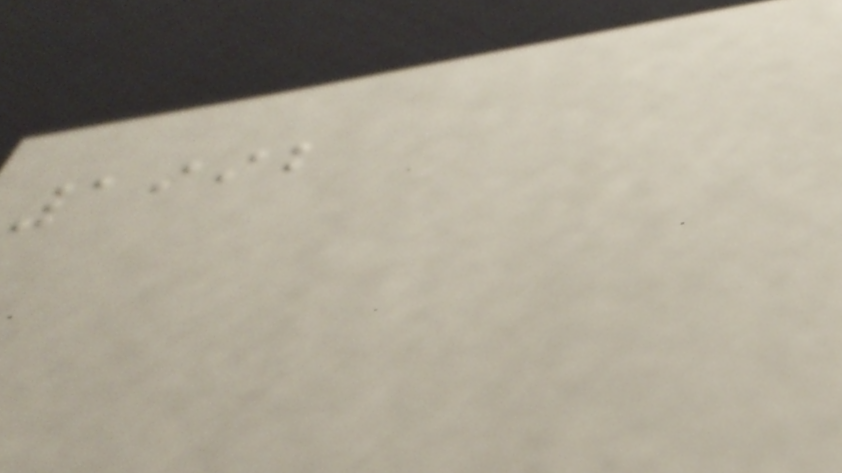1992
